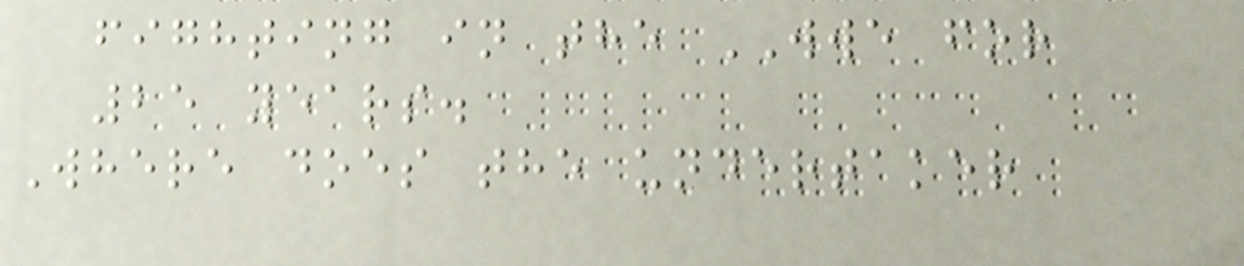fighting in the WWE for
25 years.
Where does the undertaker
